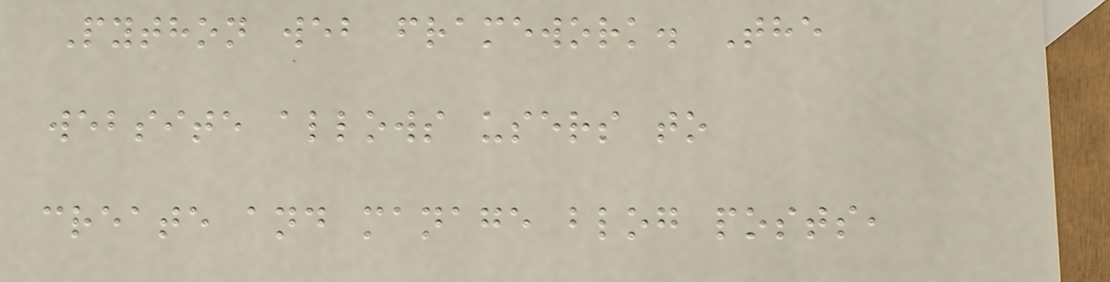Python web framework. The
website allows users to
create and manage blog posts,
